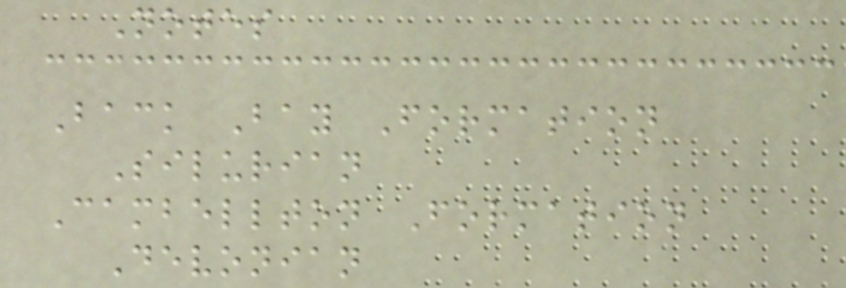Notes
Back Bay Formation
Silurian
Cambellton Formation
Devonian
